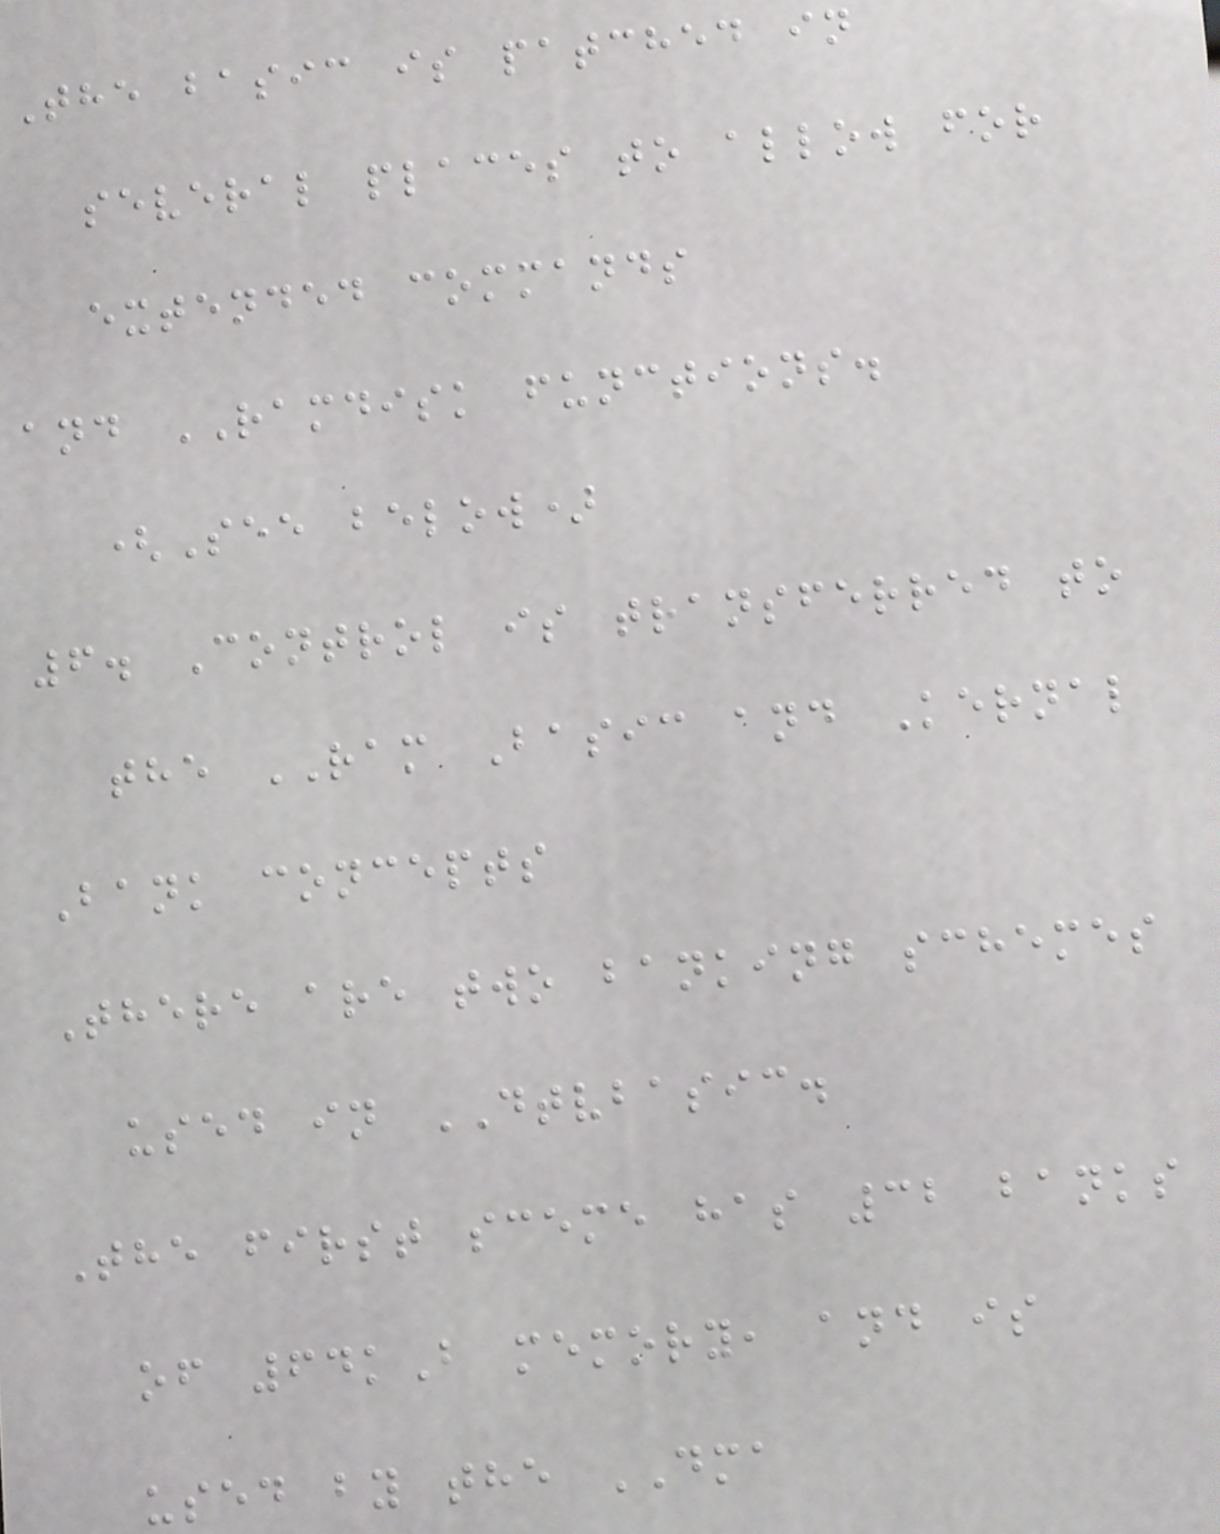The basic is patched in
several places to allow for
extended commands
and RAMDISK functions.
(See below)
6. Control is transferred to
the RAM Basic and Kernal
Bank concepts
There are two banking schemes
used in DTVBASIC.
The first sceme has 32 banks
of 64kB memory, and is
used by the DMA
